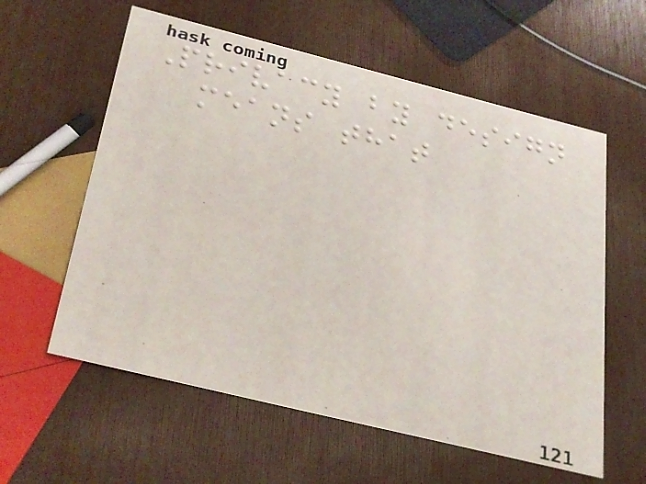Privacy by design
means that
